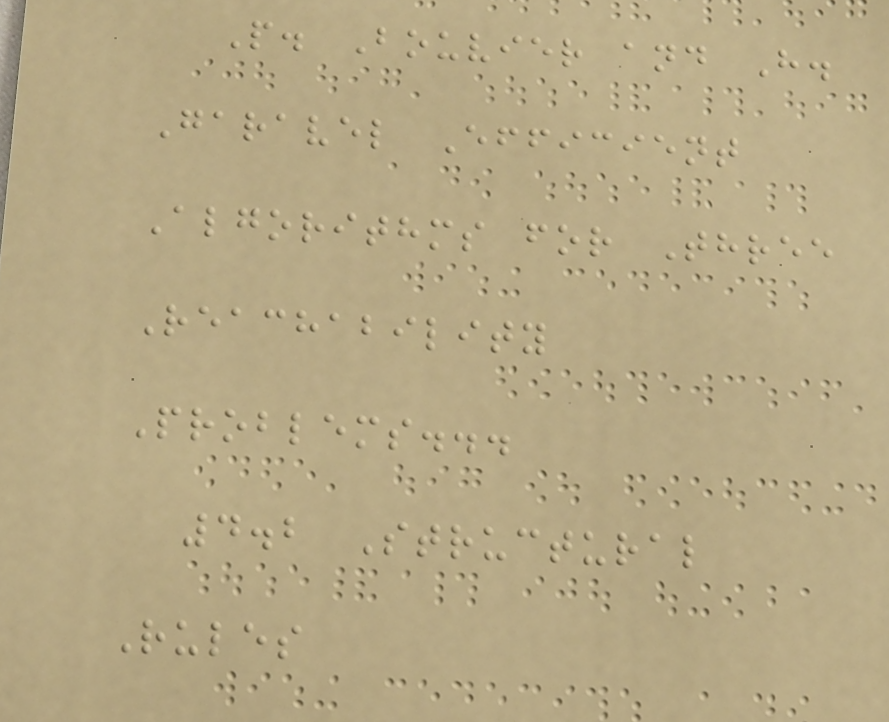P. Bouvier and H.
Garavel Efficient
Algorithms for Three
Reachability
Problems...
4.2 Structural
Rules
